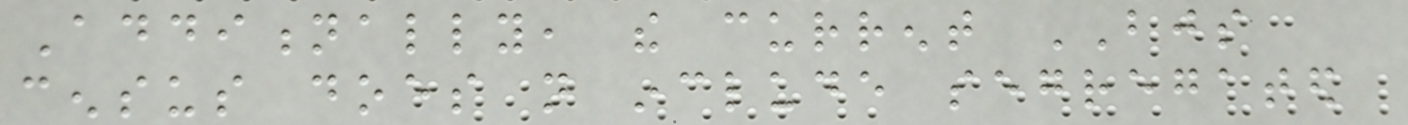Additionally, the current BJS
census does not include segregated
